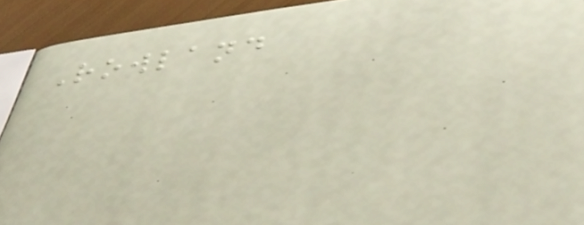Rowland
